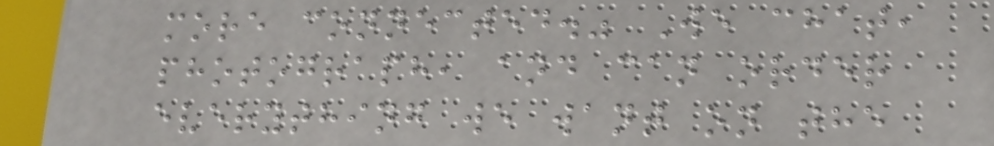more connected." We chat,
photograph, and can order
everything we want on the
